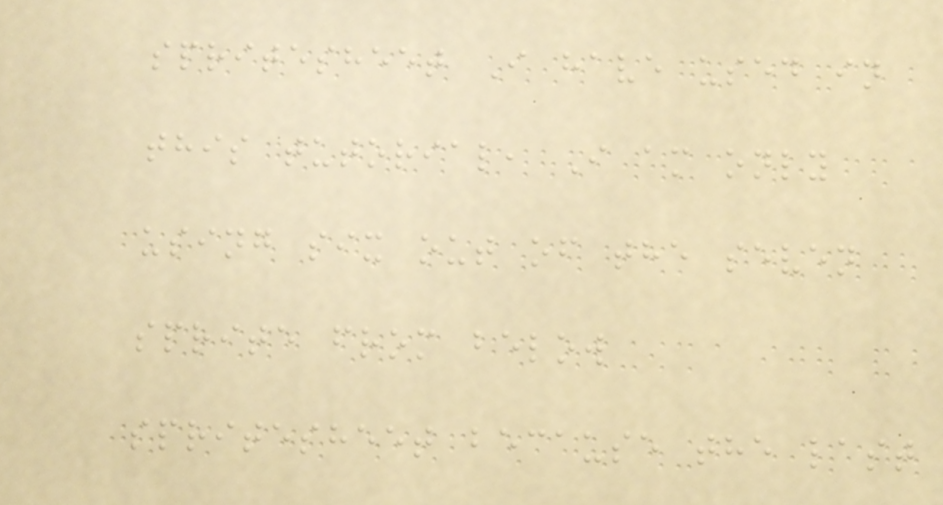spritesheet I have used in
this tutorial, I am only
using six out of the seven
sprite from below
spritesheet because the last
